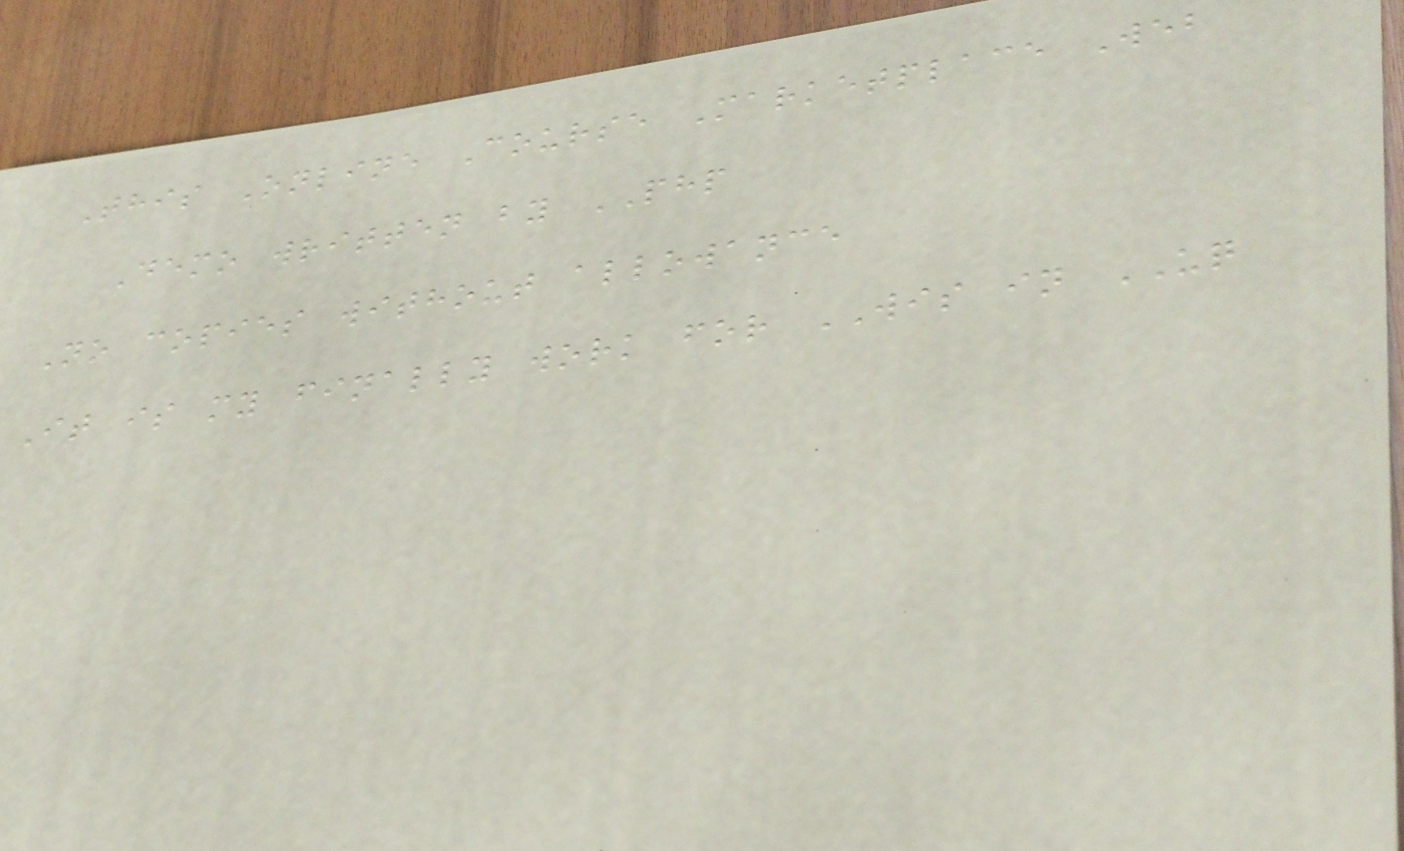This Online Course Marketplace Web
Demo written by PHP
No copies without allowance
It is my finally work for WIS in UQ
